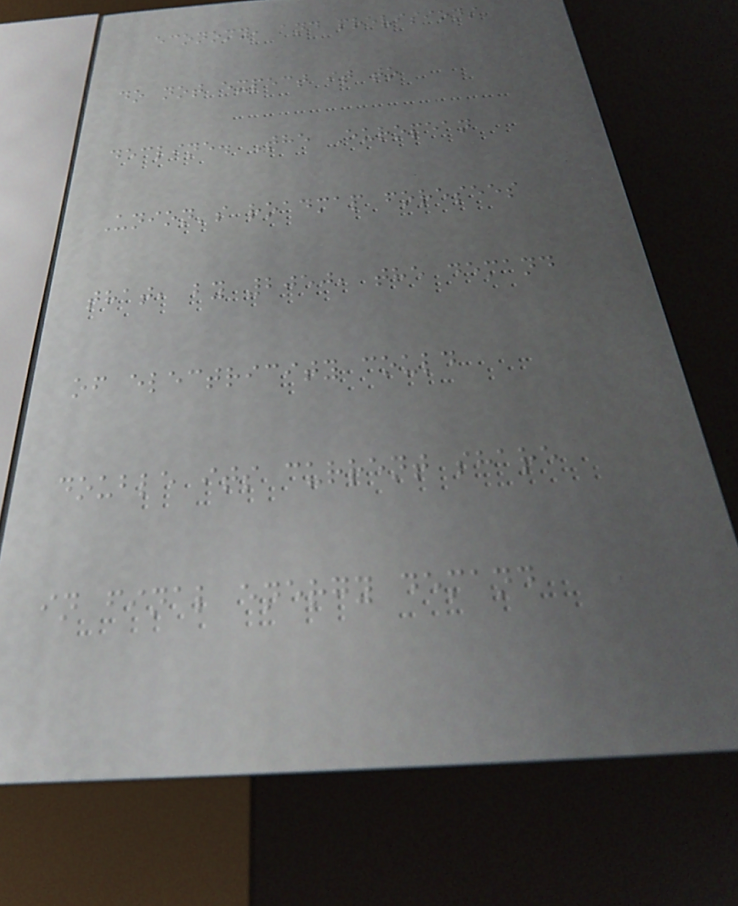economy, and previsions
do not expect it to
decline. The European
Union's roadmap foresees
that, by 2050, the demand
of electricity could
double its current share
in final energy demand
